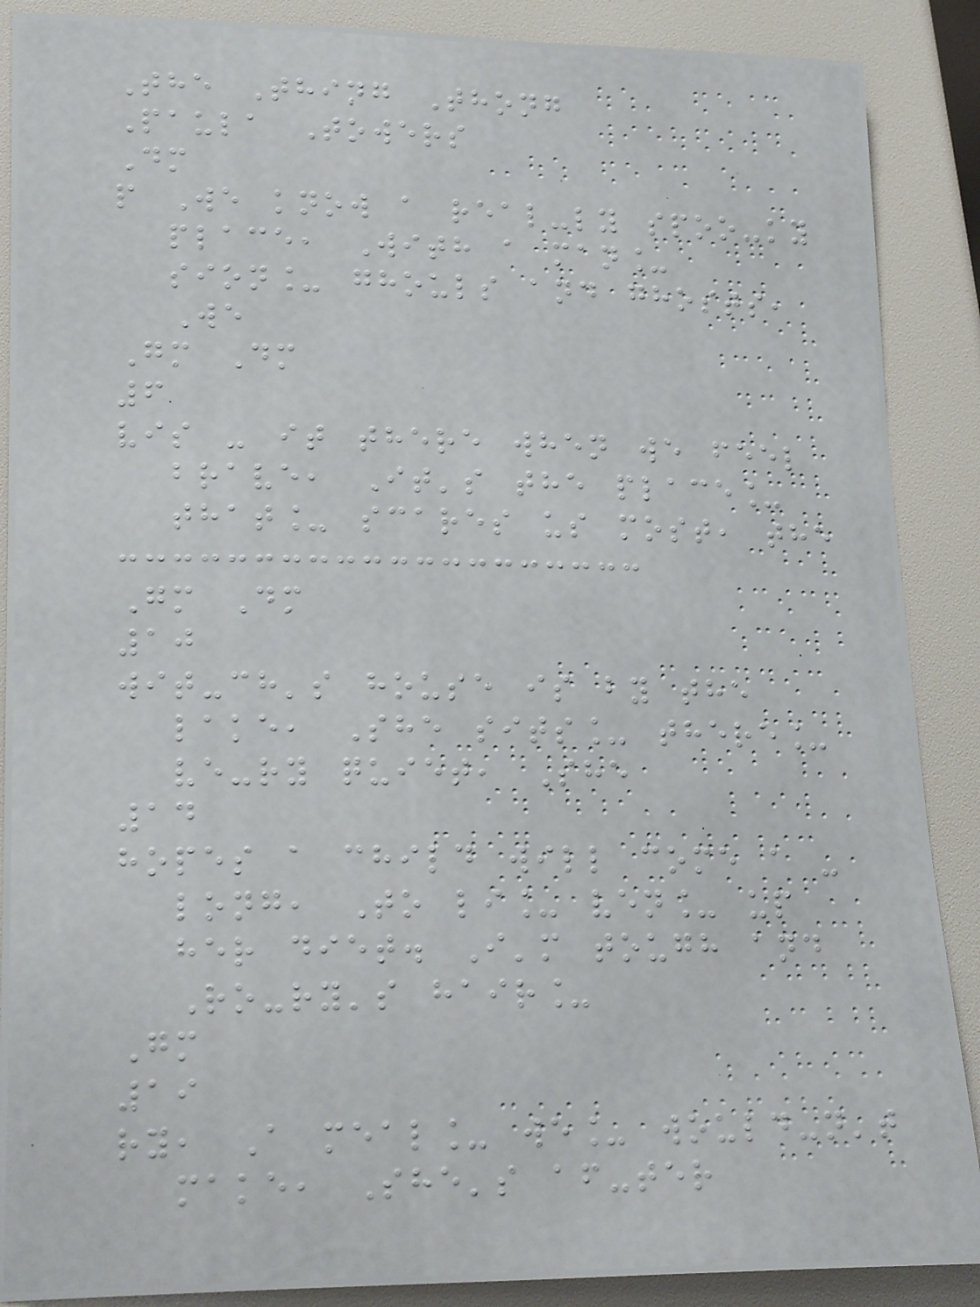The Thing Thong
Paula Towers
Dm
p We know a real-ly spoo-ky
place, With a man_
sion_ ghouls and ghosts,
We
Gm Dm
6
vis - it there when we feel
brave, It's the place_
that_ scares us most, the
Gm Dm
10
wit-ch's house is by the
lake, She sits_ there_
ve-ry quiet, She
14
hopes a child will come a -
long, To li_ ven_ up
her diet. I'm tough and
Ro-ry's hair_
Gm
19
ry, A meal_ we_ would-n't
make, She's af-ter
